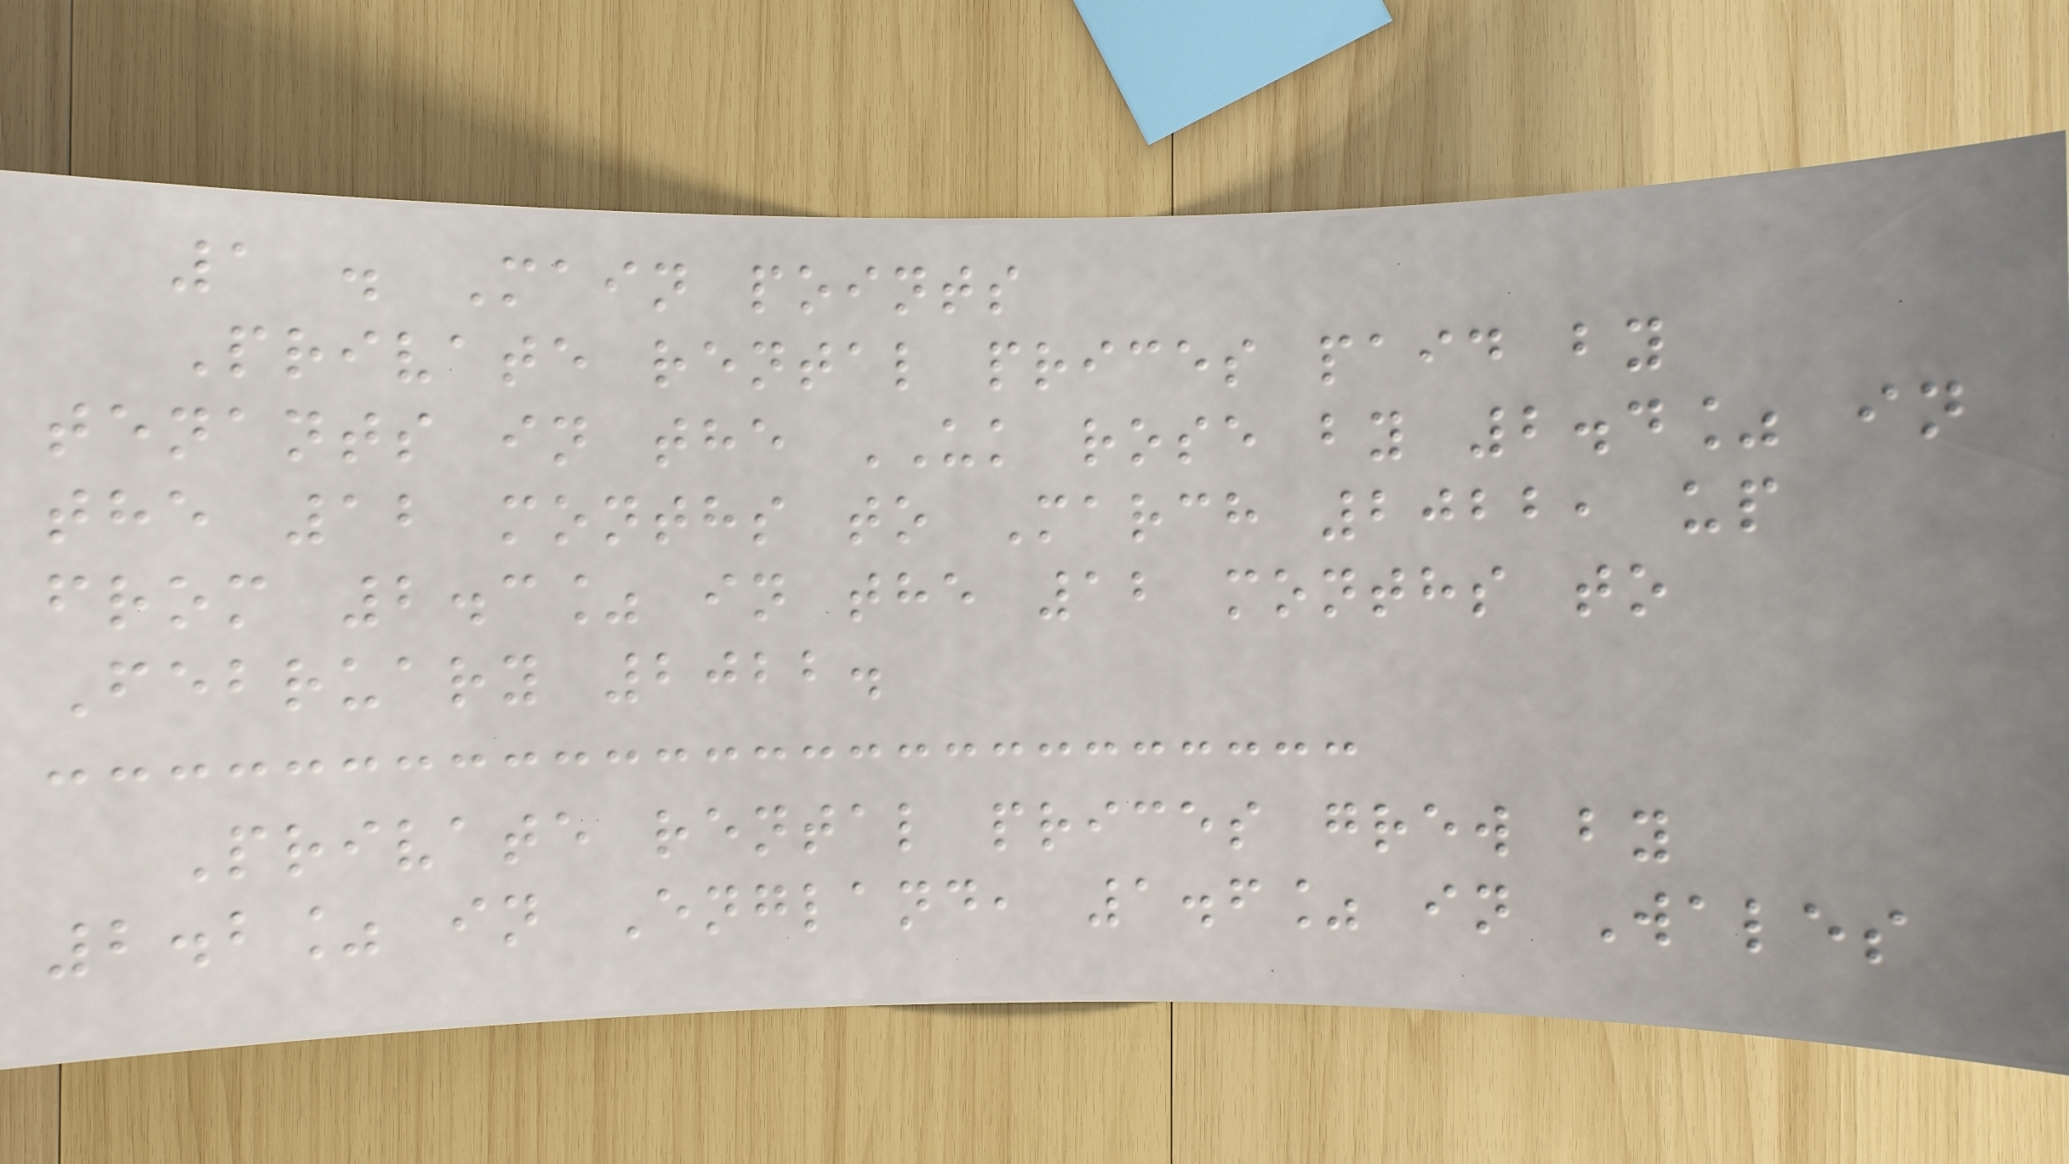1 . Main points
Private rental prices paid by
tenants in the UK rose by 2.4% in
the 12 months to March 2022, up
from 2.3% in the 12 months to
February 2022.
Private rental prices grew by
2.2% in England, 1.6% in Wales
